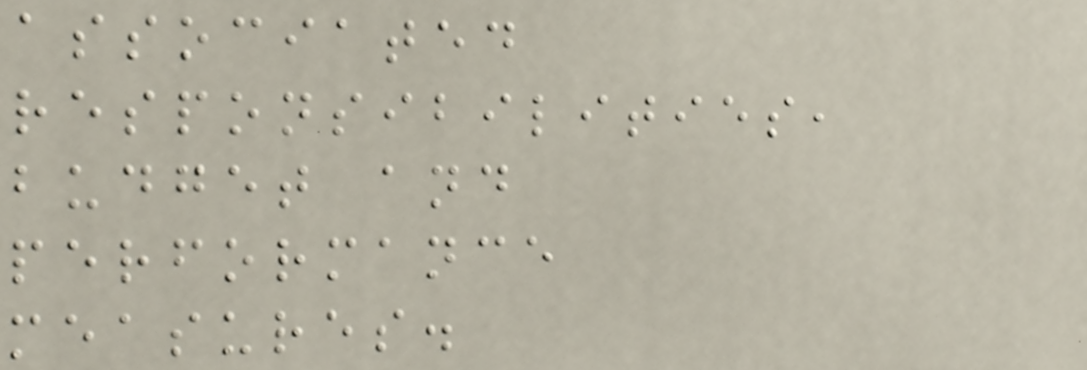associated
responsibilities,
budget and
performance
measures.
